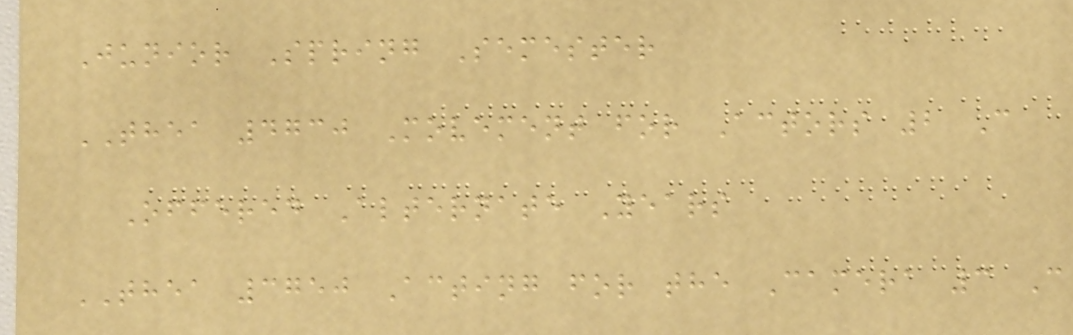Junior Spring Semester
THEA 4730 Movement for Actors 2 C
Offered Alternate Years
THEA 3750 Acting for the Camera 3 C
